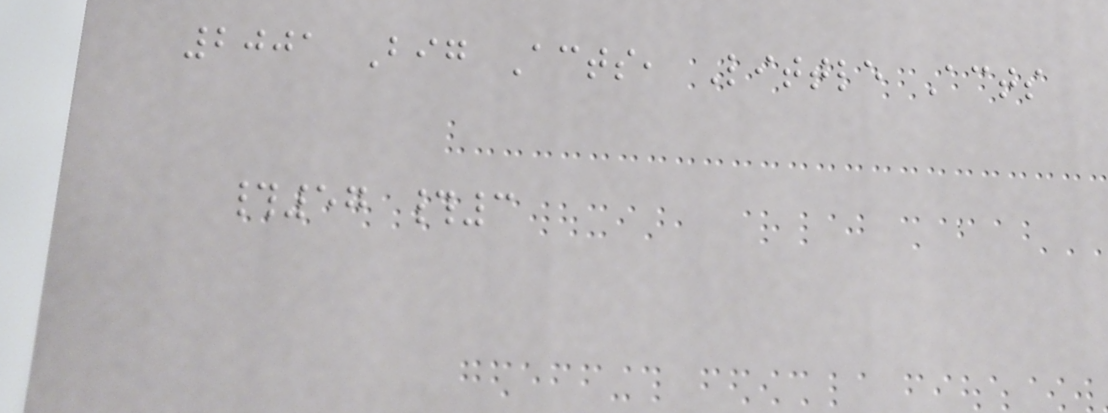2001 Big Acts, Little Acts
#57 #3
